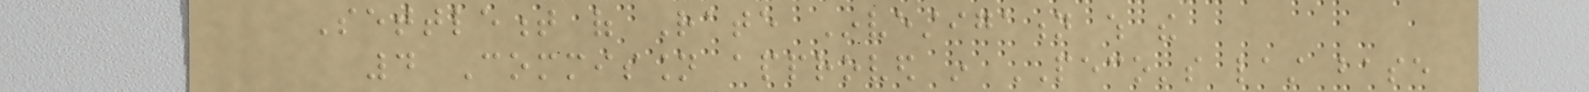Settlement of Rate Investigation which the
4 Commission approved in PECO's last base
